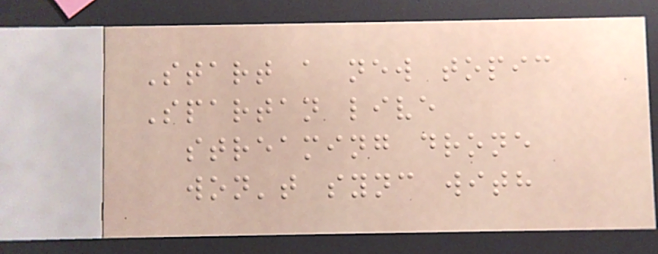Start a new topic
Spartan live
streaming drone
won't sync with
